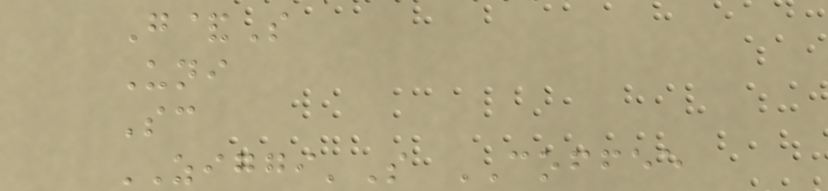G&S
Uni
Sc
ZIGGI'S COFFEE
